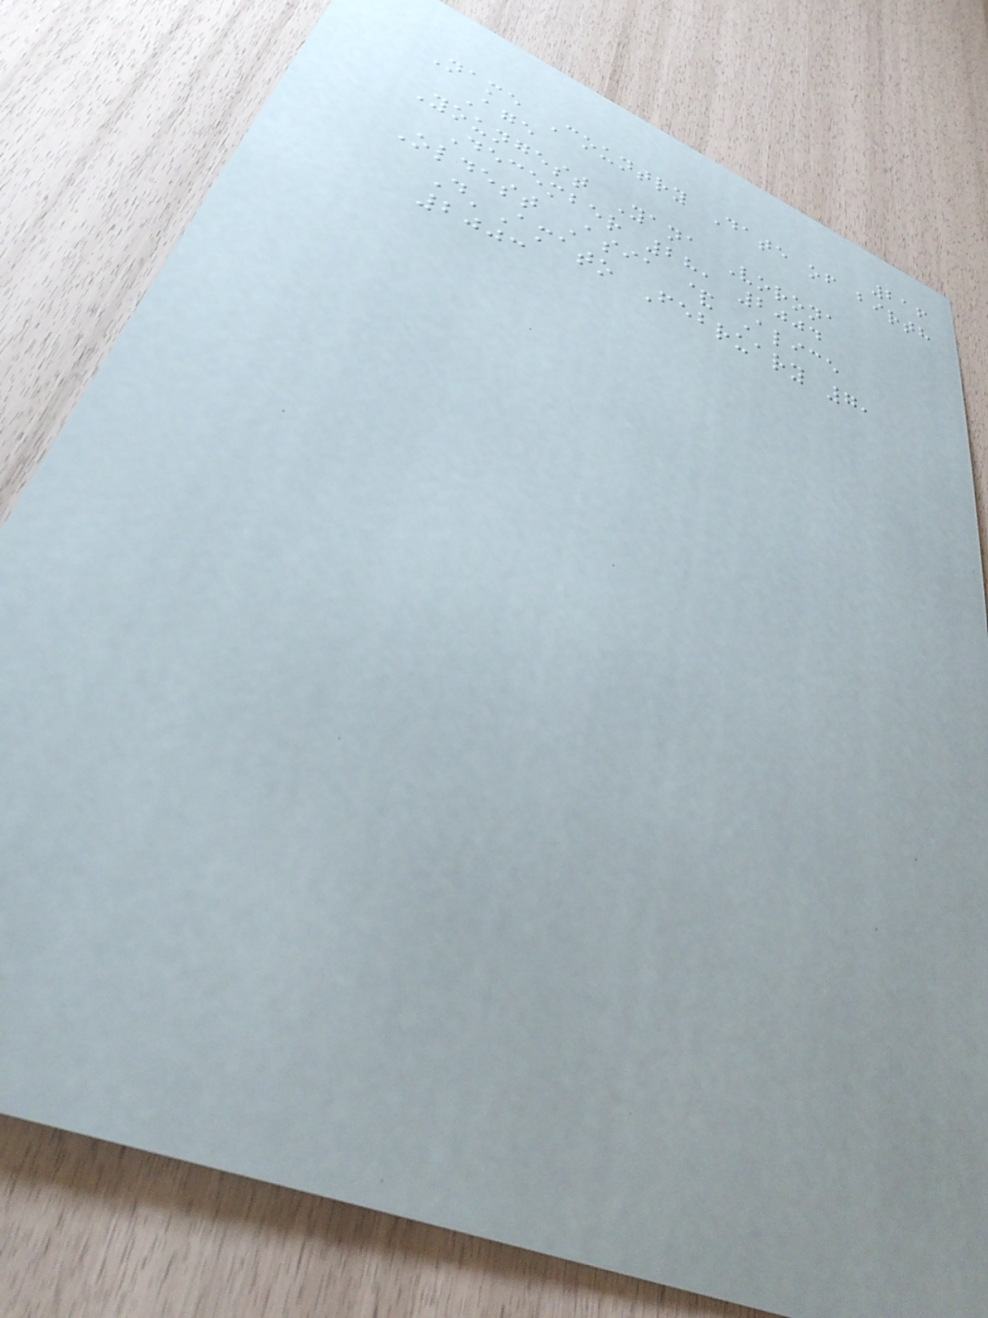216
Name Country Date of birth
Age
Youngest Yana Vorona
December 28, 2004
Oldest Asia & Alice
D'Amato February 7,
2003
